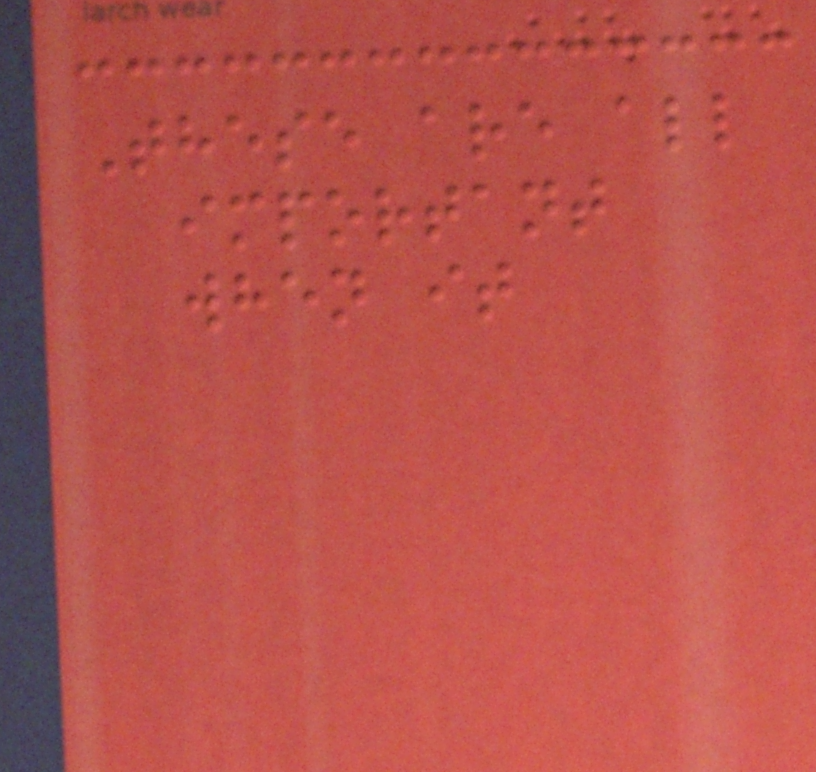These are all
important
when it
